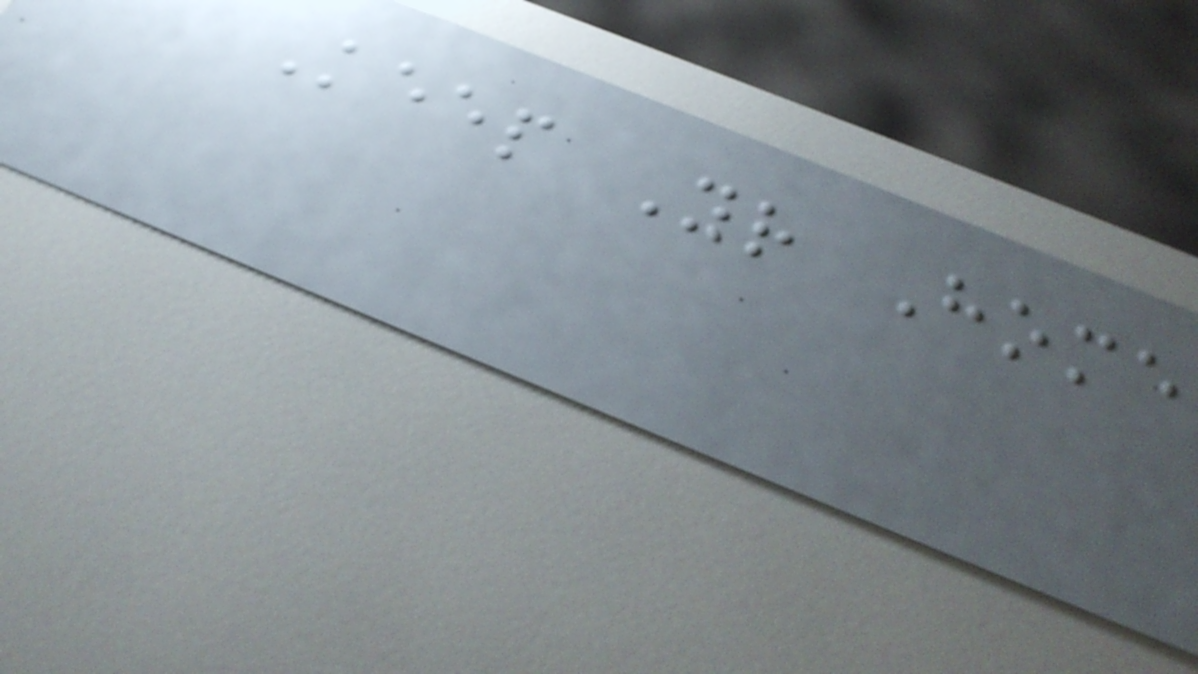Keep Your Home
